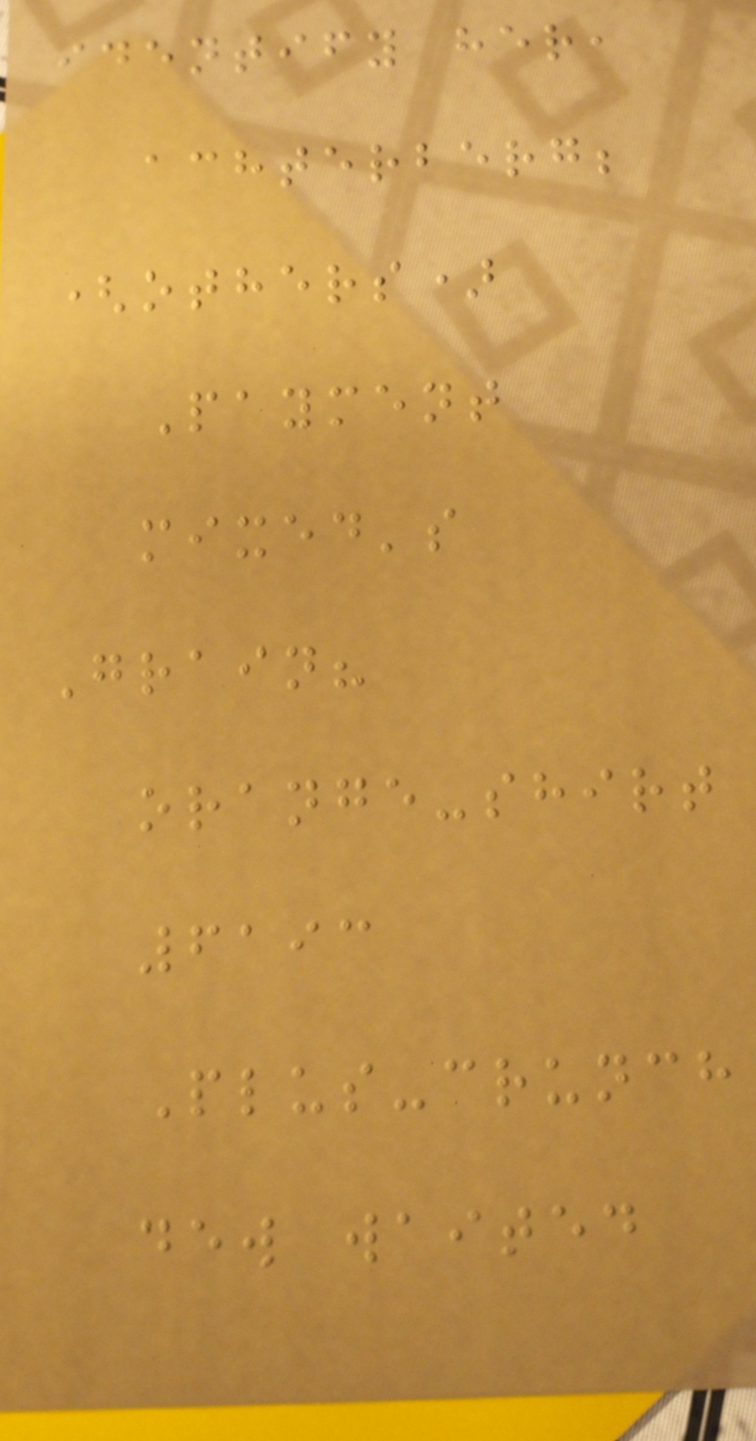identify her,
achterberg;
(others)
Payment
mixed's
Grain?
orange-shirt
6193
Plus-crunch
dew waited
